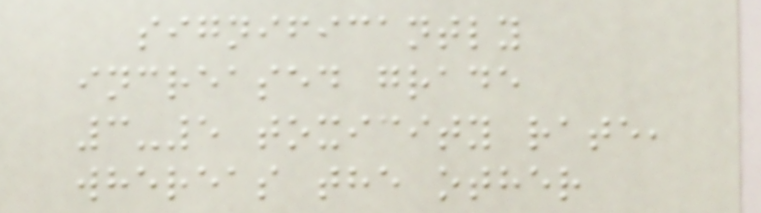significantly
increased grade
3-5 toxicity rate,
whereas the other
